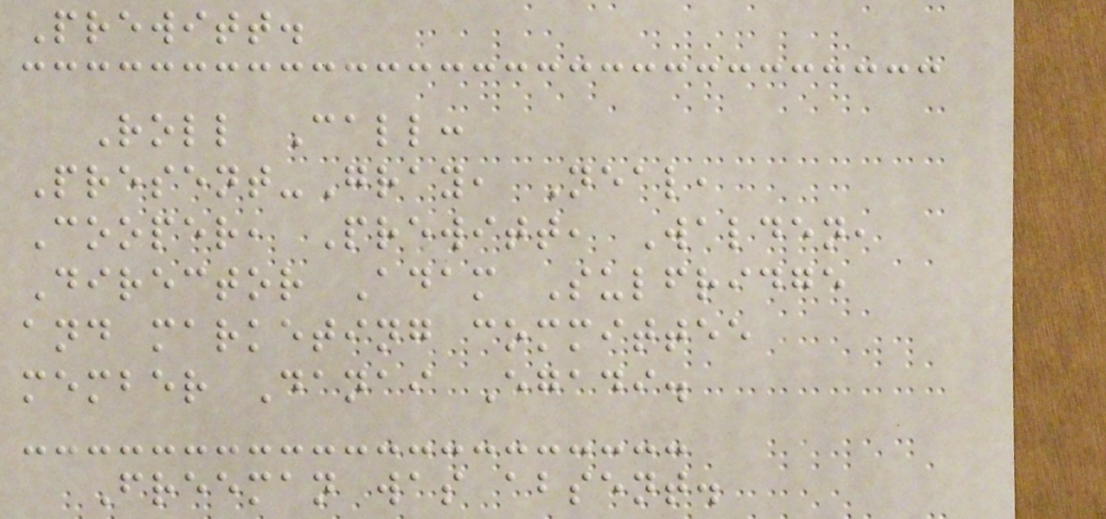Prewitt.
Roll Call:
Present-Gray, Neal,
Cooper, Prewitt, Walden,
Director Adam Sulfridge
and marketing committee
member Danai Egadi.
Freeman was absent.
